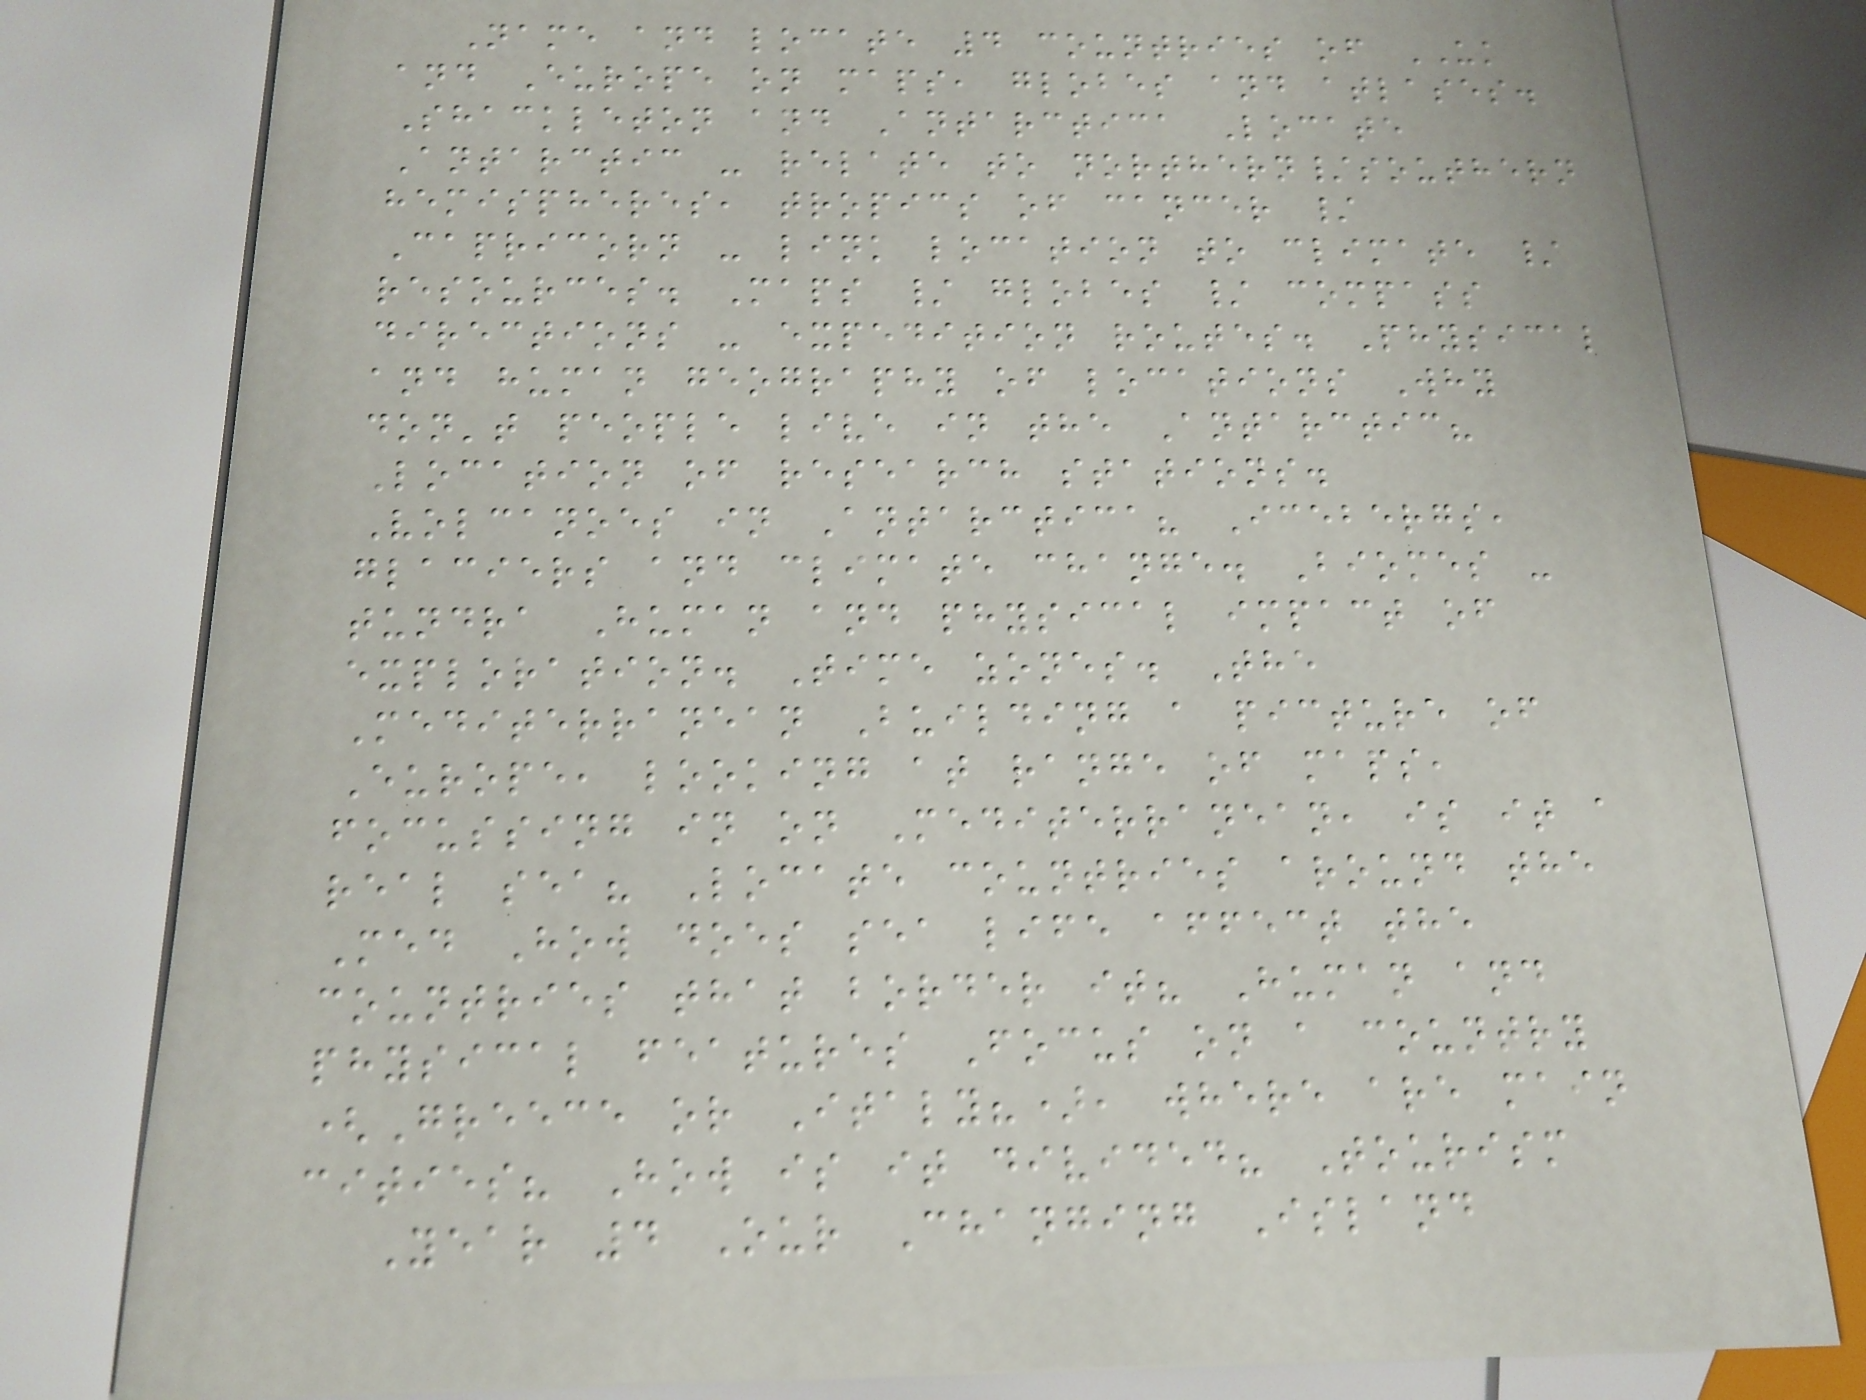Name and locate 4 countries of UK
and Europe on maps, globes and atlases.
Shackleton and Antarctica Locate
Antarctic - relate to northern/southern
hemispheres, tropics of cancer /
Capricorn - link location to climate /
resources. Maps / globes / compass
directions - expedition routes. Physical
and human geography of locations Why
don't people live in the Antarctic?
Location of research stations.
Volcanoes in Antarctica? Icebergs,
glaciers and climate change. Biomes -
tundra Human and physical impact of
exploration. Time zones. The
Mediterranean Building a picture of
Europe, looking at range of maps,
focussing in on Mediterranean, is it a
real sea? Locate countries around the
Med How does sea life affect the
countries that border it? Human and
physical features Focus on a country
(Greece or Italy?), where are main
cities? How is it divided? Tourism
Year 4 Our Changing Island
